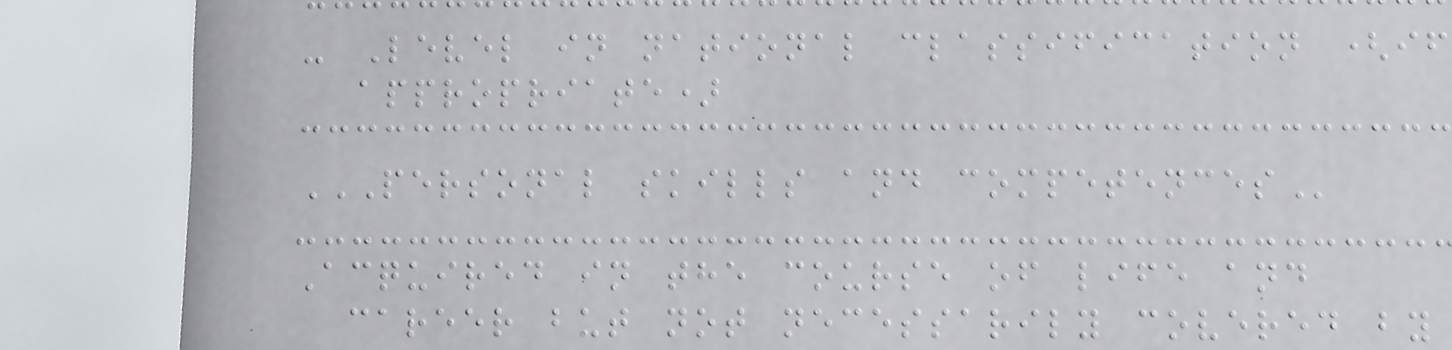- Level in national classification (if
appropriate)
PERSONAL SKILLS AND COMPETENCES
Acquired in the course of life and
career but not necessarily covered by
